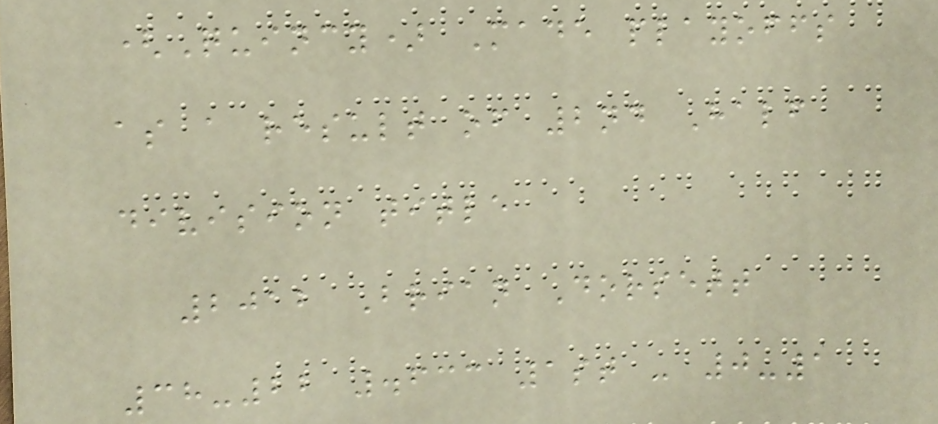(Quincy) Made playoffs
as a result of 2nd Half
division title
2012 Brian Dorsett
38-22 .633 1st - 0-1
